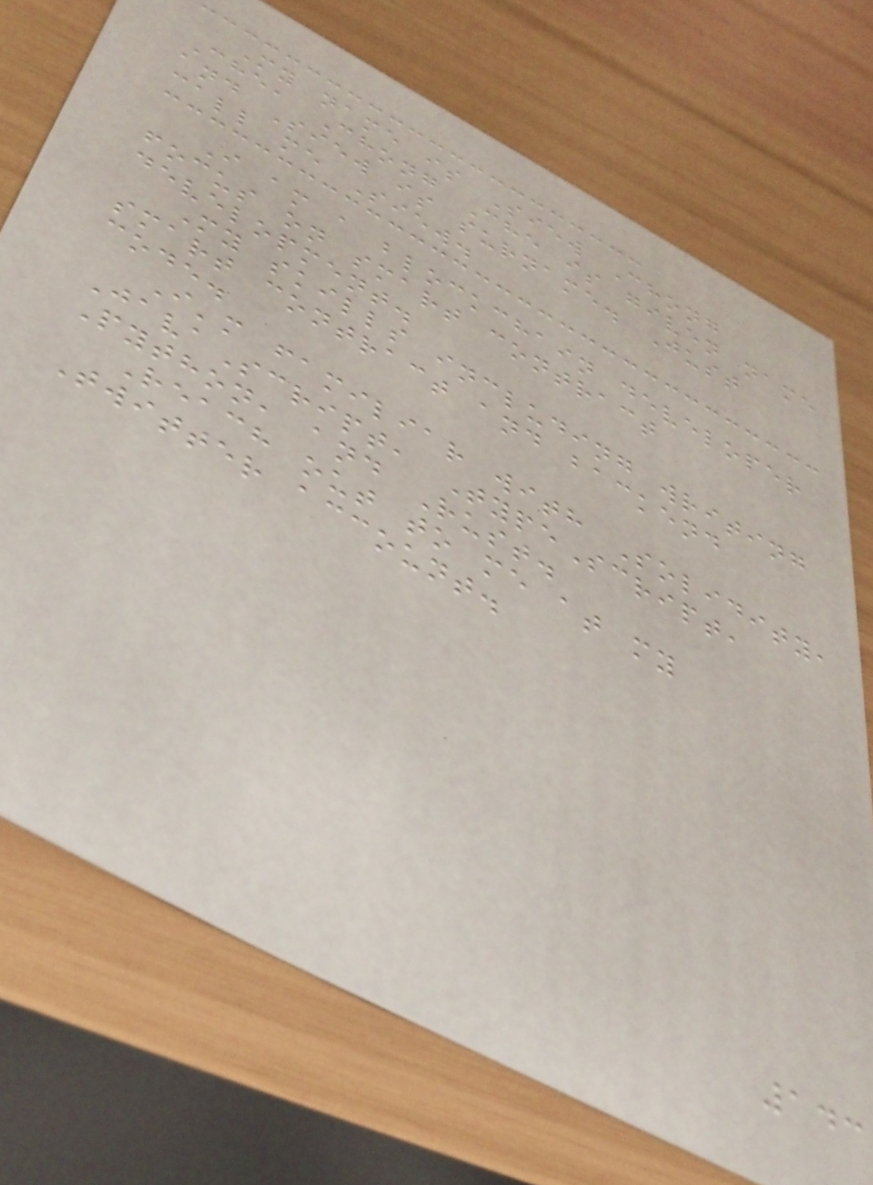My name is Siew Chong
Che, Chong Che is given name
and Siew is surname. Just
call me Siew.
I am a blockchain developer
focus on smart contract
development.
My skills including writing
smart contract and backend
code.
I'm familiar with Solidity,
JavaScript, TypeScript,
Python, and Rust.
Reach out to me at my
Twitter account.
143
